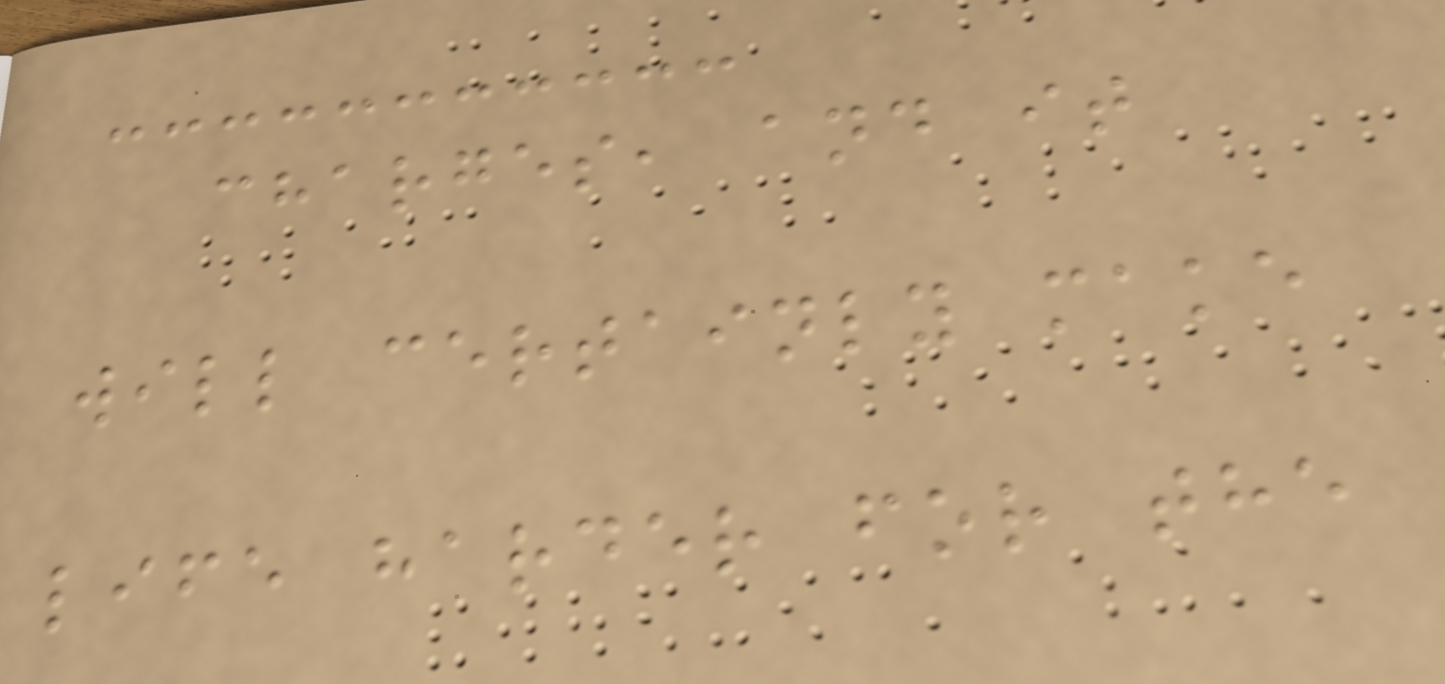charges, and it
will certainly make
life harder for the
